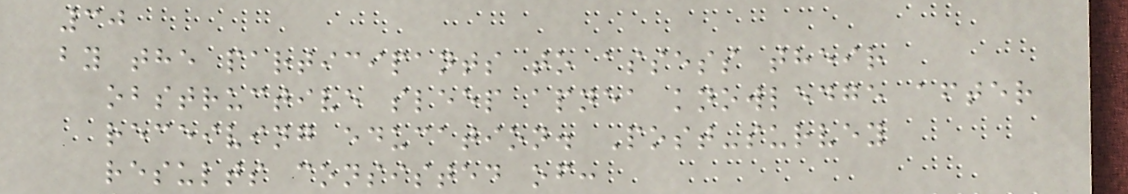30
by the participants to assess their
obstructive sleep apnea knowledge after
receiving education. Post-survey
results consisted of:
